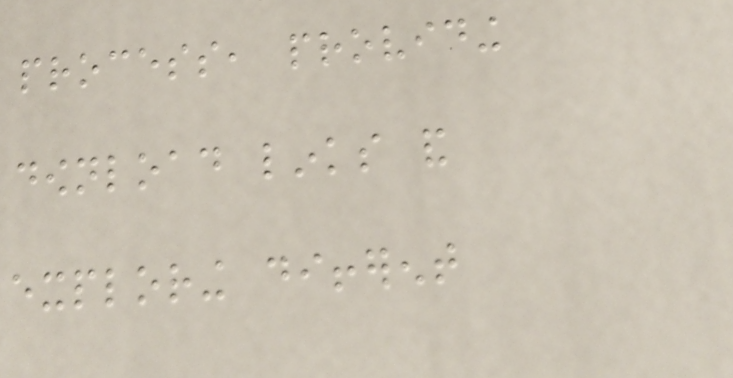process, providing
download links and
exploring different
